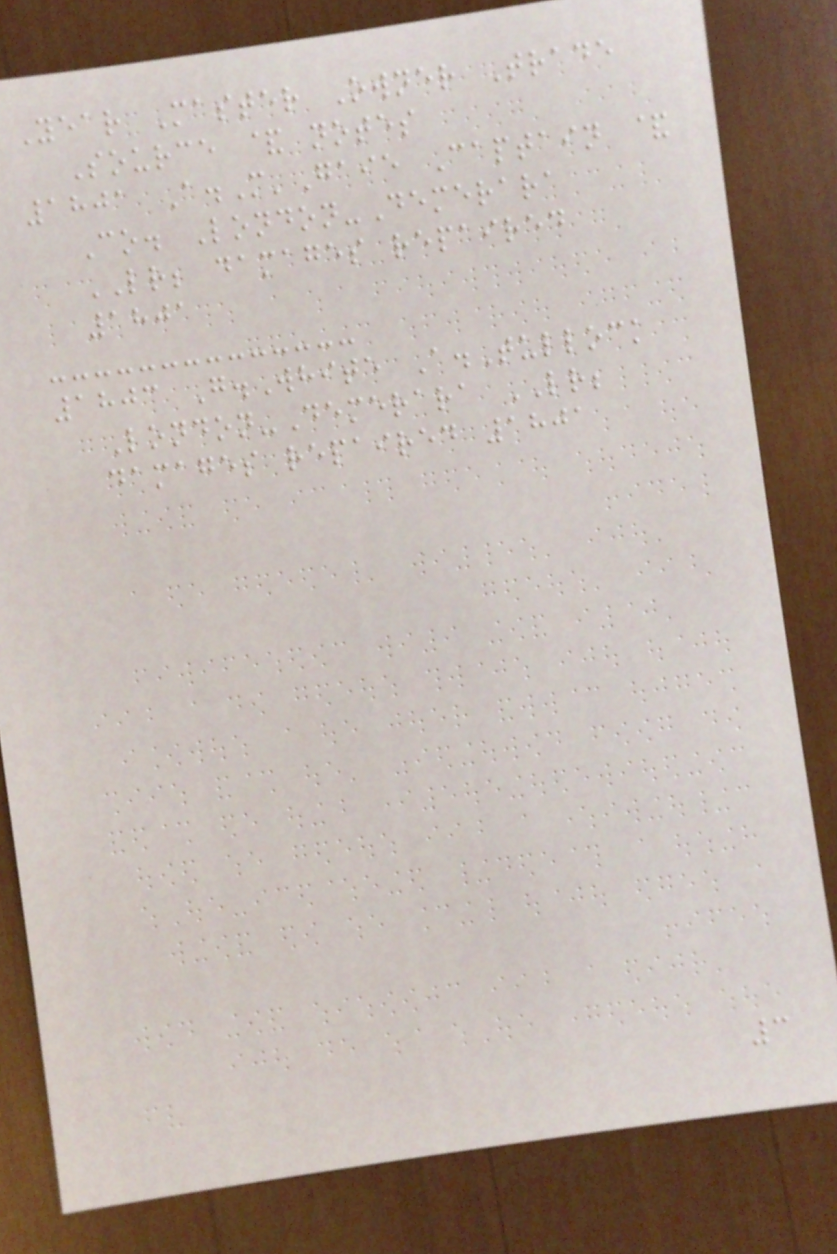Year Master Owner Trade
Source & notes
1801 A.M'Gaie Captain &
Co. London-Demerara
LR; damages repaired
1801
1803 G.White A.Tullock
London-Demerara LR;
damages repaired 1801
3
